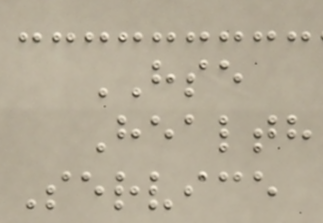HSE
Health
Service
